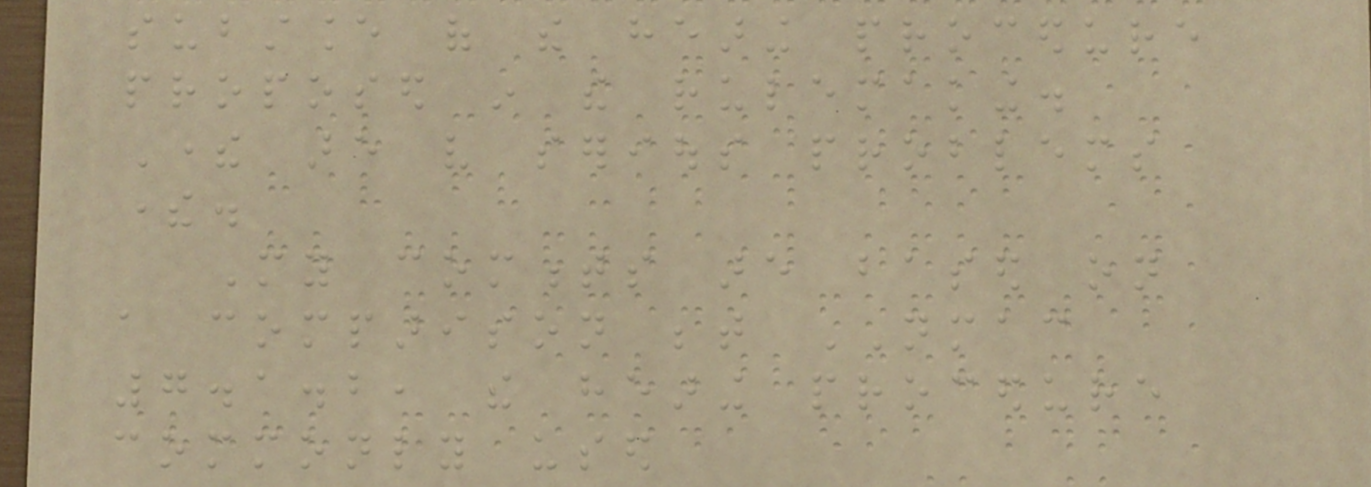substance of the hearing procedure
proposed in the rulemaking.
There are very serious problems
there.
My comments are based on
a comparison between NMAC
7.1.2, the hearing procedure
commonly used
